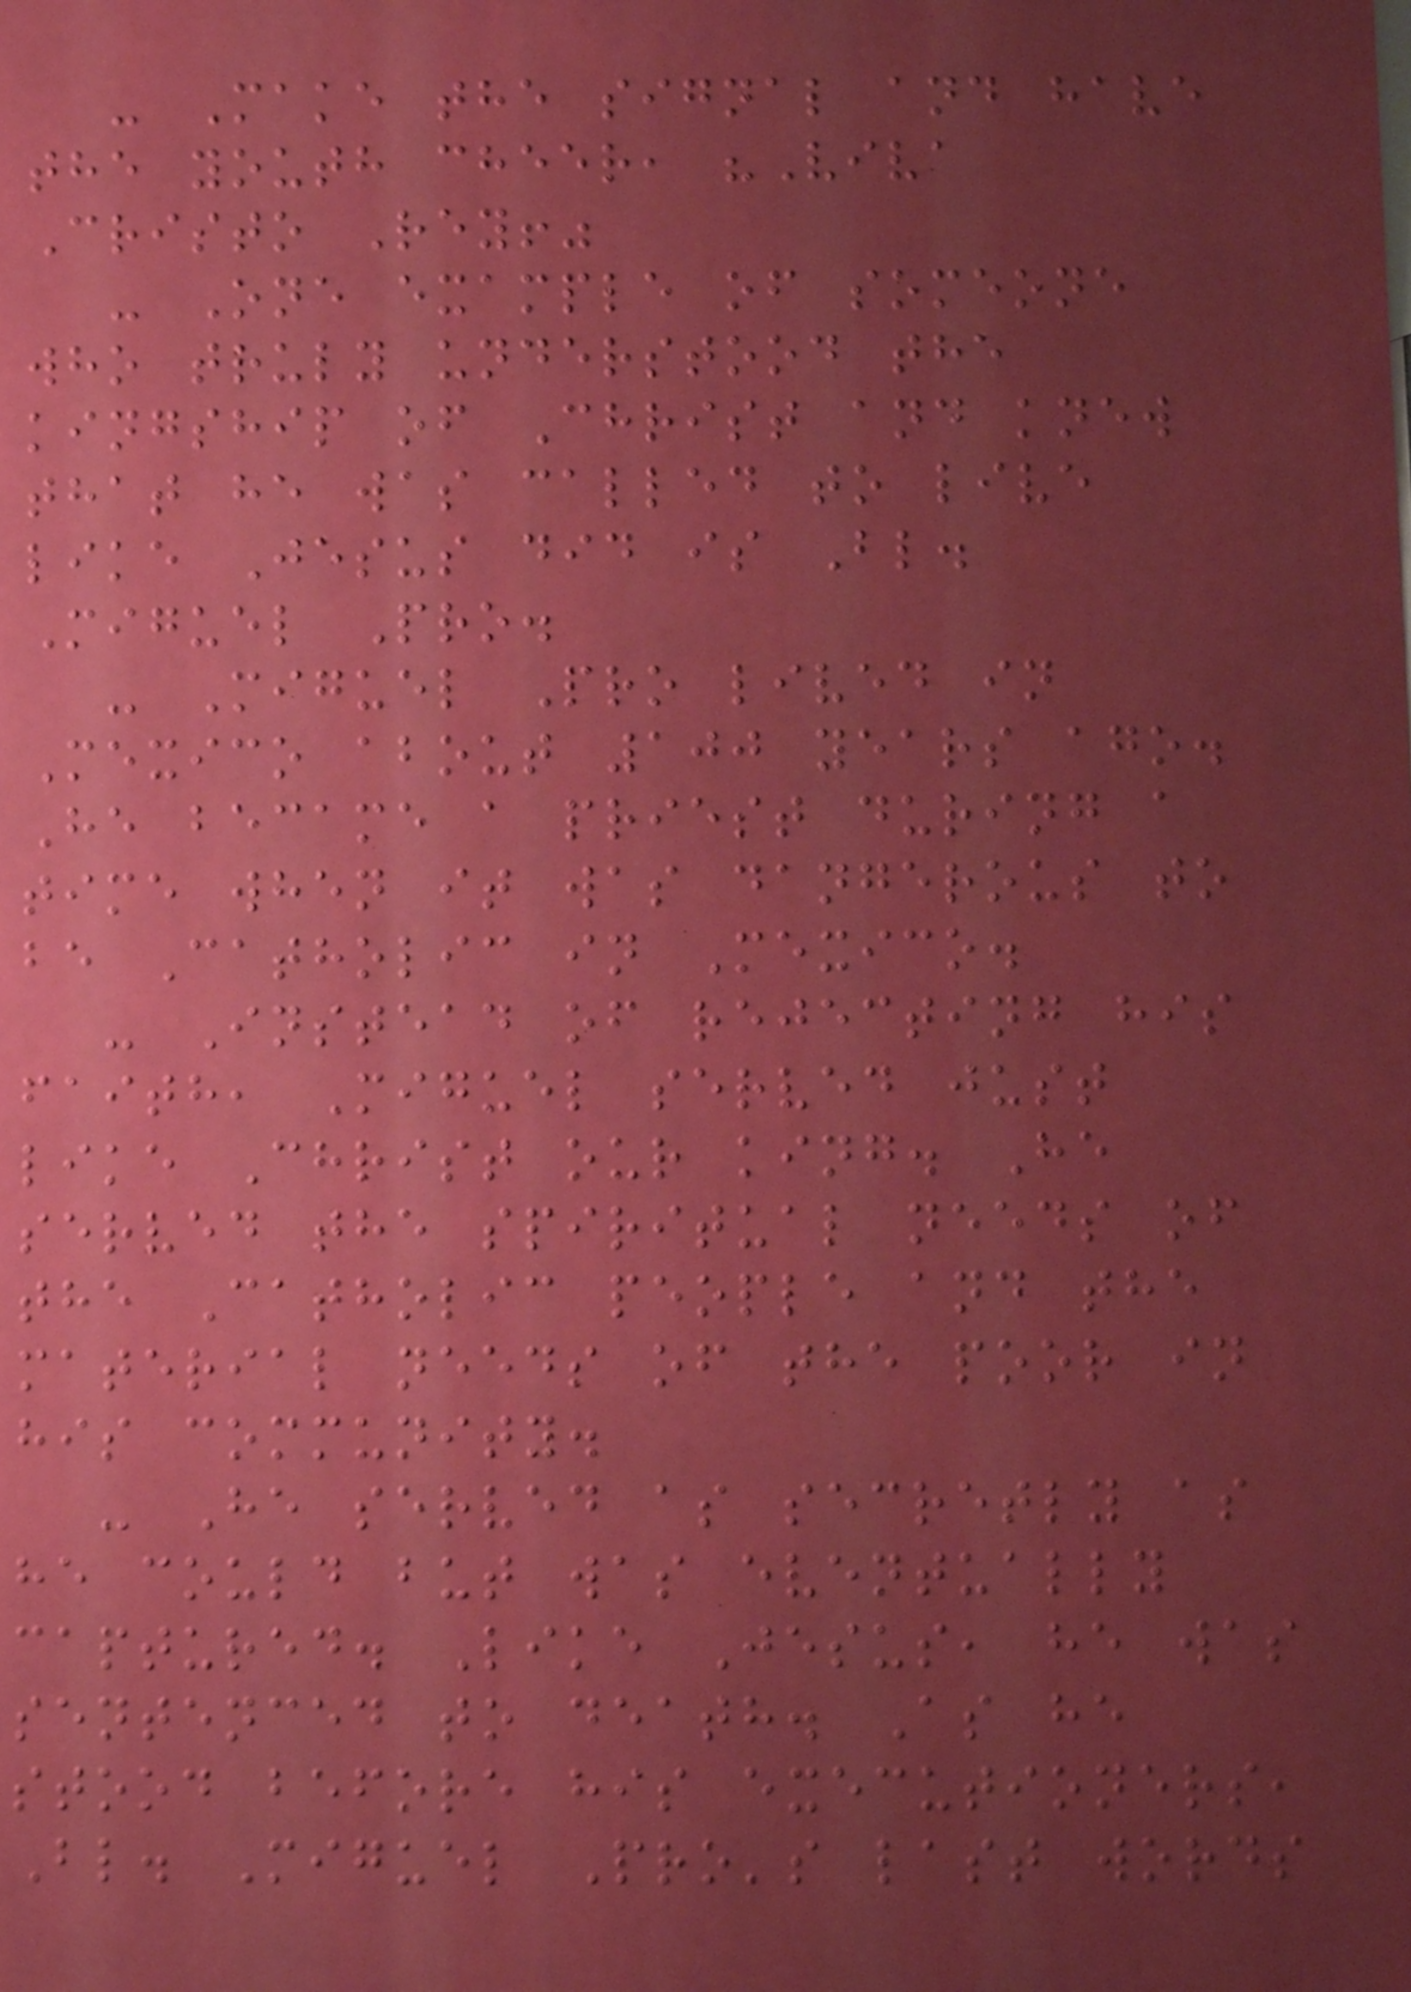- Make the signal and have
the youth cheer, "Viva
Cristo Rey!"
- One example of someone
who truly understood the
kingship of Christ and knew
that he was called to live
like Jesus did is Bl.
Miguel Pro.
- Miguel Pro lived in
Mexico about 100 years ago.
He became a priest during a
time when it was dangerous to
be Catholic in Mexico.
- Instead of rejecting his
faith, Miguel served just
like Christ our king. He
served the spiritual needs of
the Catholic people and the
material needs of the poor in
his community.
- He served as secretly as
he could but was eventually
captured. Like Jesus, he was
sentenced to death. As he
stood before his executioners,
Bl. Miguel Pro's last words
